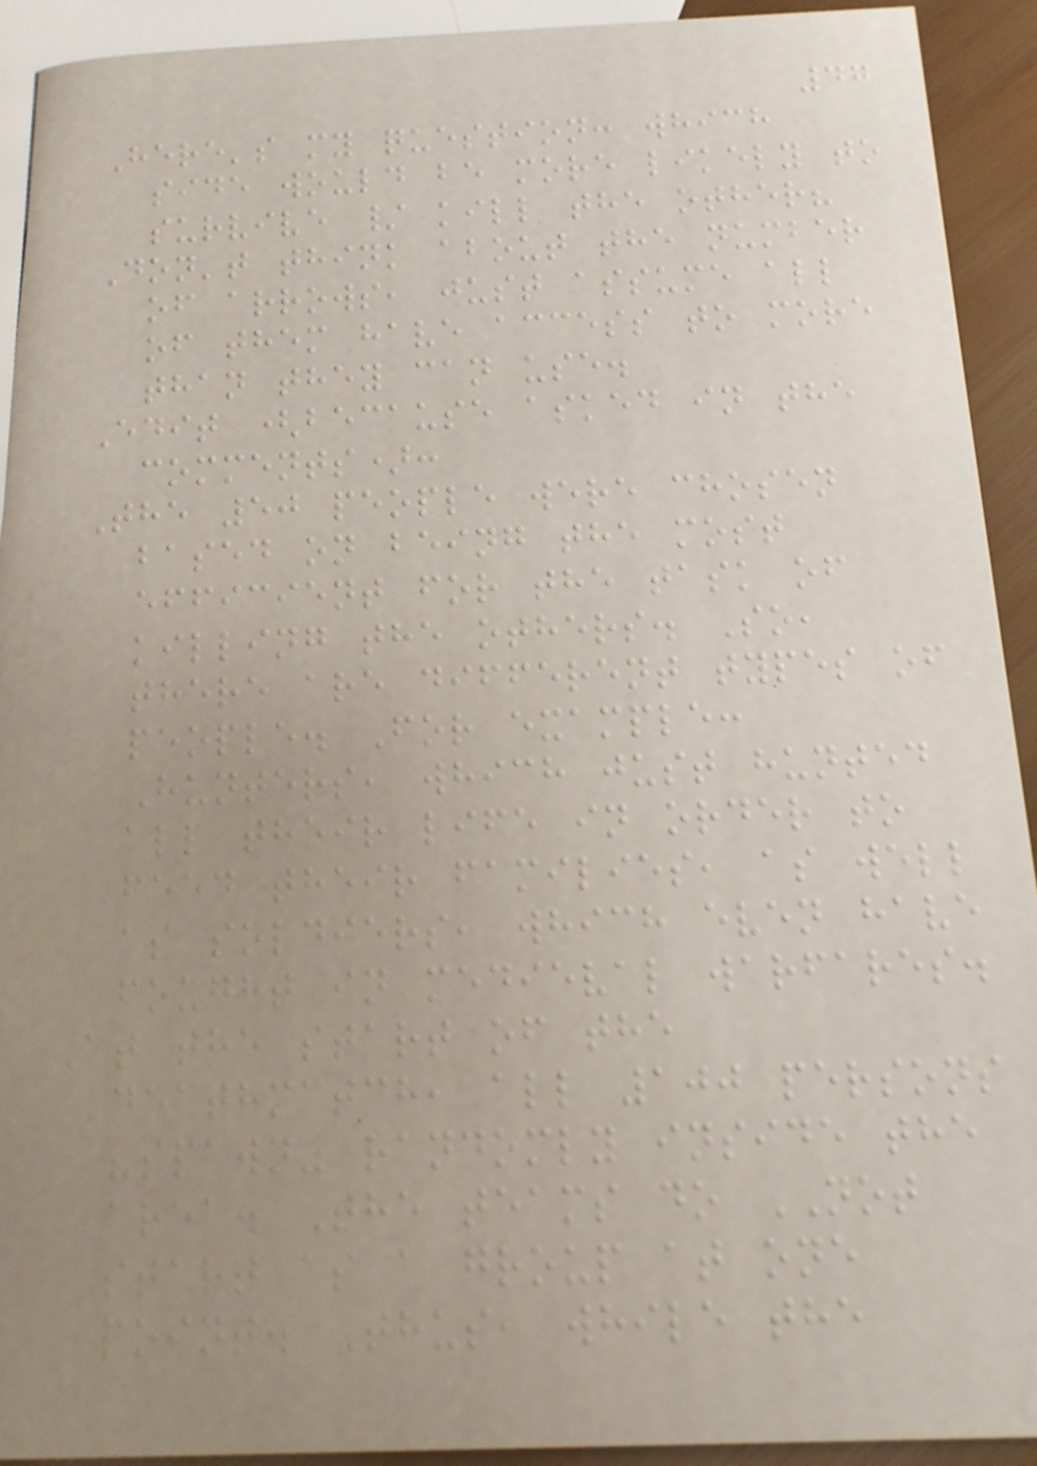47
Here's my question: which
side would be more likely to
survive / kill the other?
Don't think about the number
of arrows, just assume all
of them have access to more
than they can use.
Edit (because asked in the
comments):
The 50 people were chosen
based on being the most
efficient for the task of
killing the others. So,
there are different types of
people. For example:
Hunters, which just hunted
all their life in order to
feed their families, as well
as soldiers, which even have
fought in medieval warfares.
At the start of the
deathmatch, all 100 persons
"spawn" randomly inside the
area. The teams do NOT
start as a group at one
point. Thus, while the
